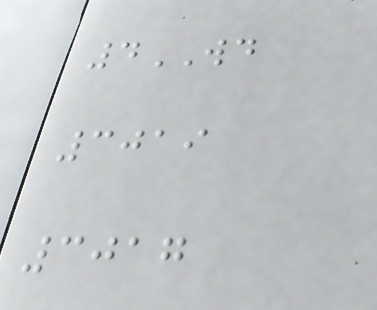4WD
3019
3017
